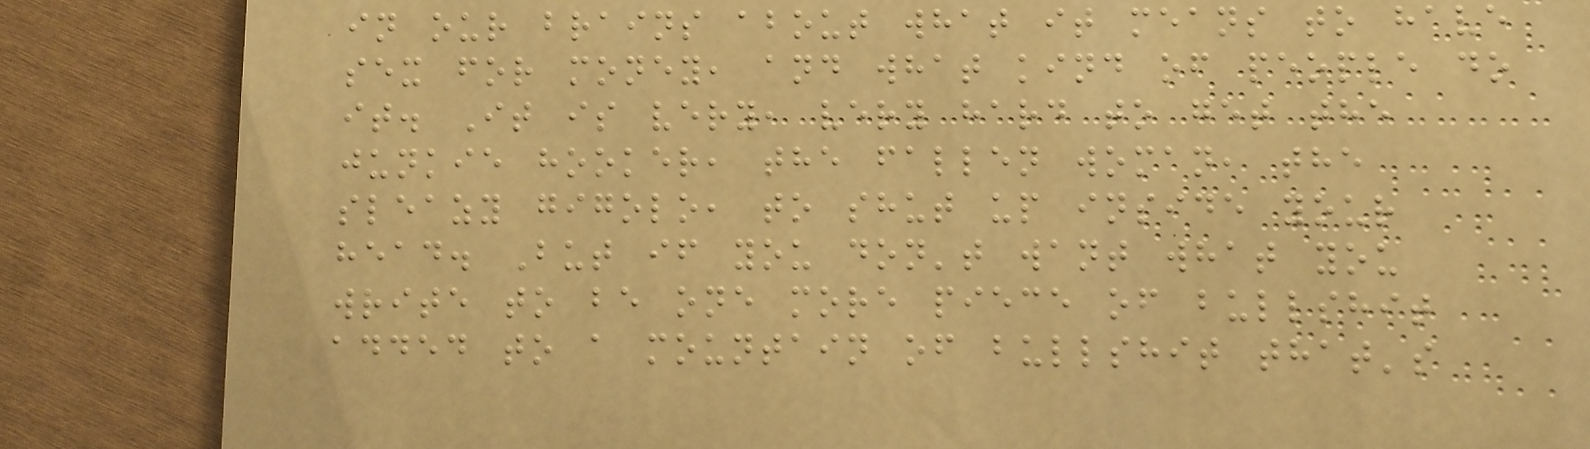in our brains about what it means to have
sex for money, and what kind of people do
it. It is very, very hard to get the
junkie hooker, the fallen woman, the
sleazy gigolo, to shut up inside your
head. But if you don't want what you
write to be one more piece of bullshit
added to a mountain of bullshit that's
